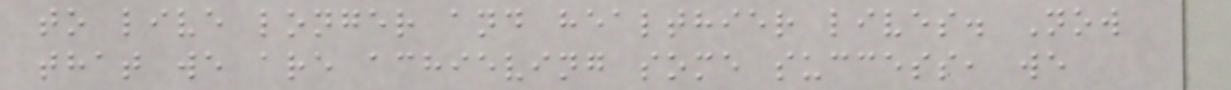to live longer and healthier lives. Now
that we are achieving some success, we
